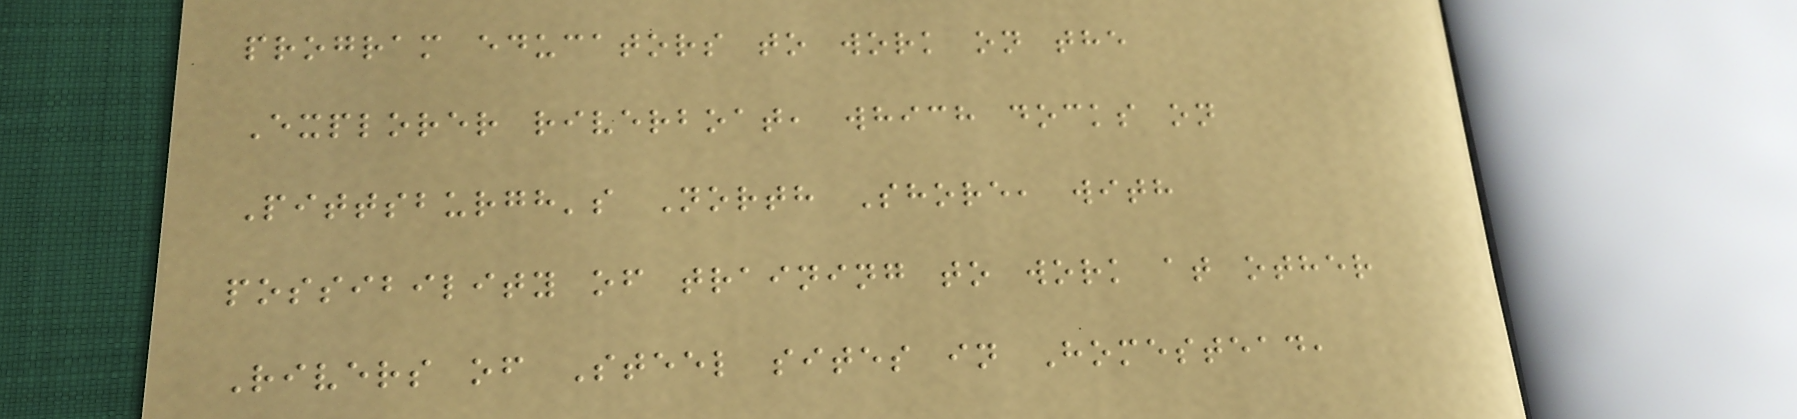program educators to work on the
Explorer riverboat, which docks on
Pittsburgh's North Shore, with
possibility of training to work at other
Rivers of Steel sites in Homestead,
